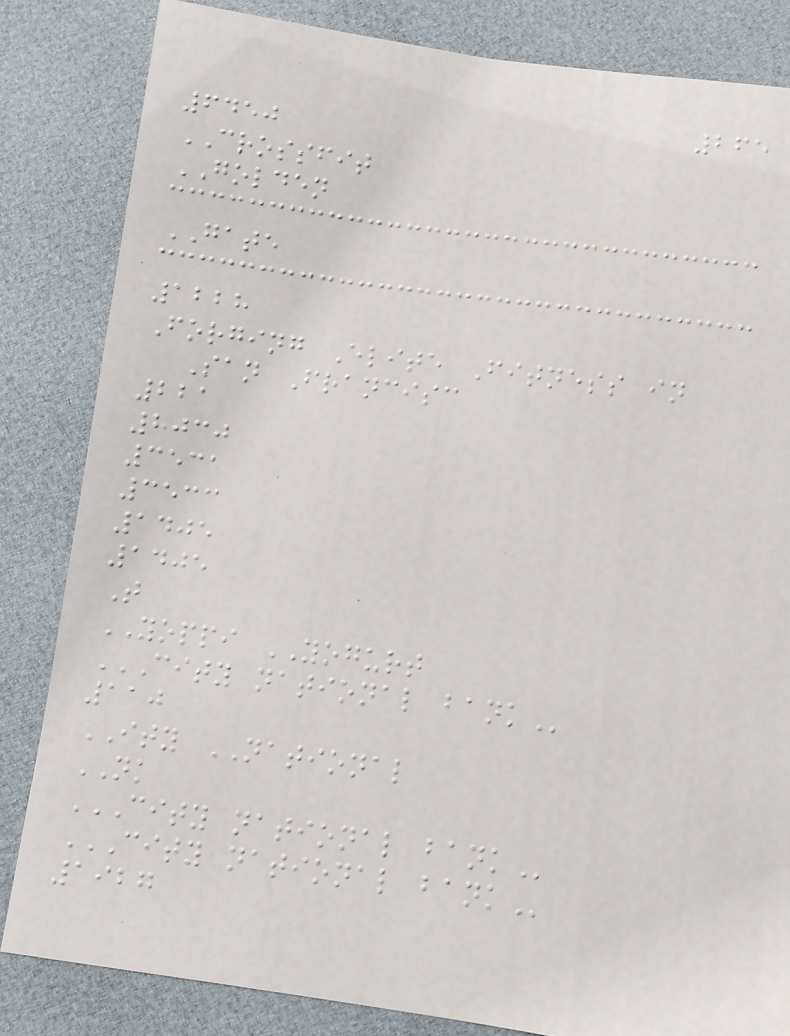265
6450
CROSSFIT
GOLDEN
GATE
1228
Forging Elite Fitness in
San Francisc
221
8030
3531
3533
1405
1405
T
YOPPI YOGURT
CITY NATIONAL BANK
110
ITY NATIONAL
NK
CITY NATIONAL BANK
CITY NATIONAL BANK
1927
